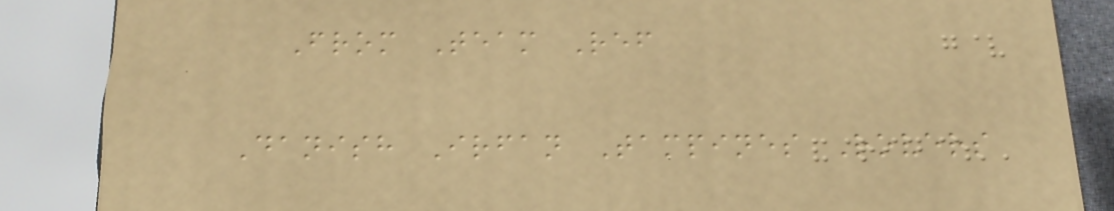From Team Ref
Danish Irfan Tampines Rovers
